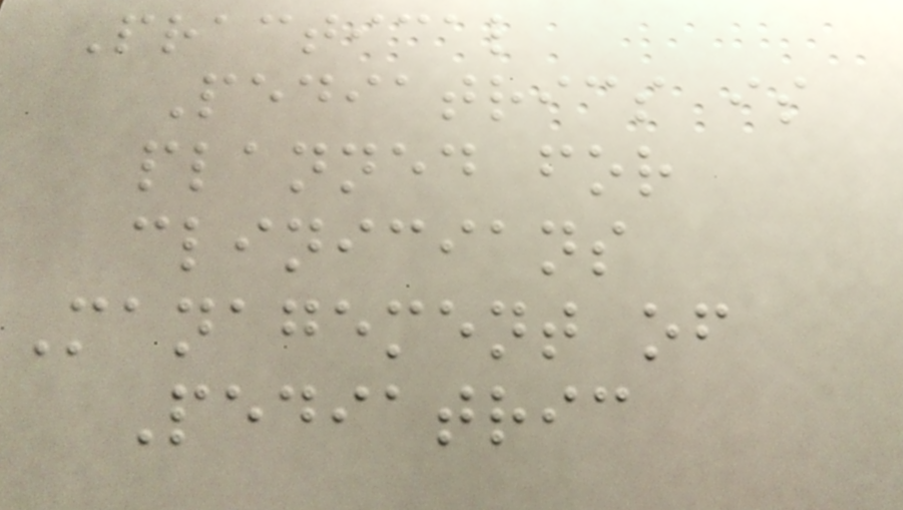Practical
Pediatrics is
planned for
clinicians
Management of
Pediatric
